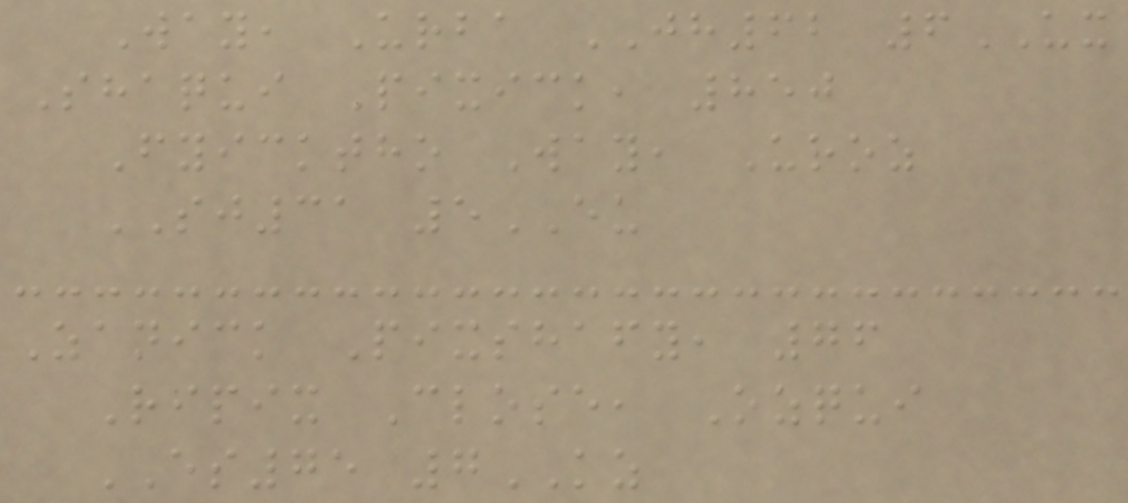Way, Urba JH62 6UX
Shaqui Pixick, 850
Fyicktho Way, Uroz
SJ31 5EU
Zanick Pixshafy, 76
Ripix Close, Ozqui
ES75 7KZ
